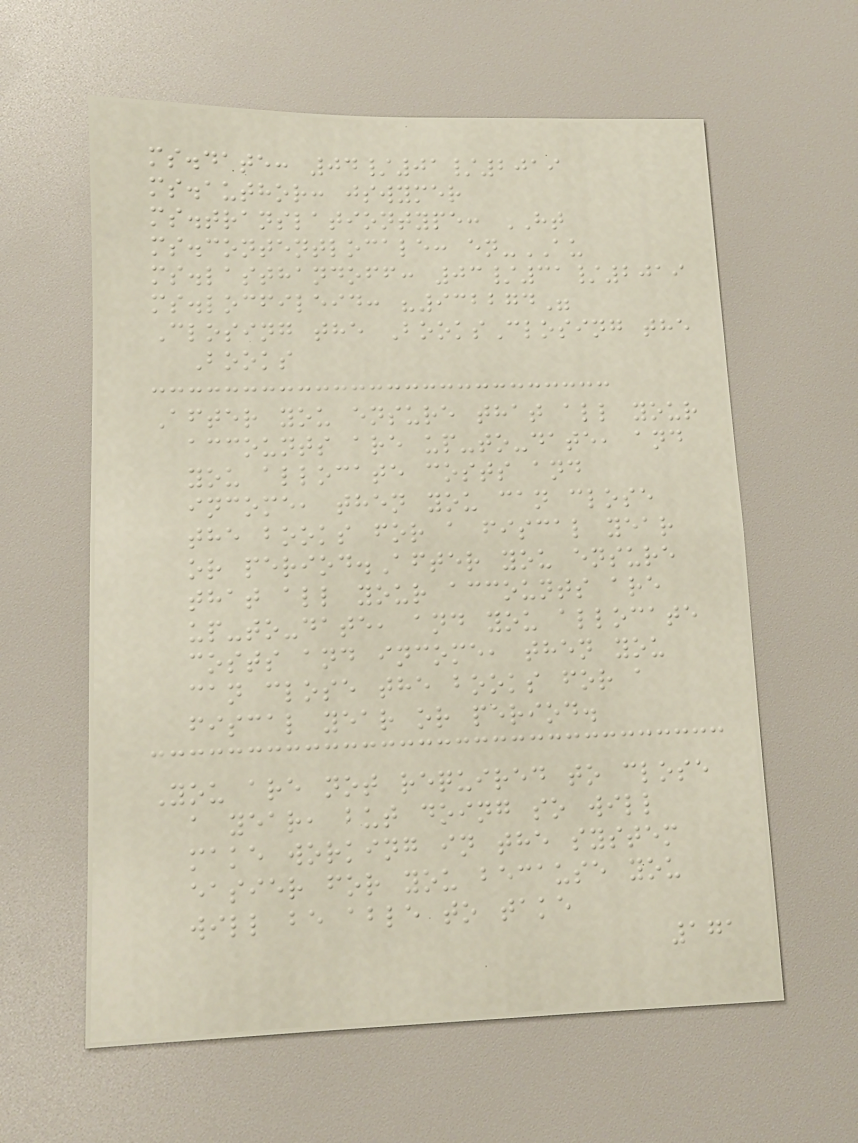ms.date: 04/01/2019
ms.author: jswymer
ms.translationtype: HT
ms.contentlocale: en-AU
ms.lasthandoff: 03/31/2019
ms.locfileid: "932274"
Closing the BooksClosing the
Books
After you ensure that all your
accounts are up-to-date, and
you allocate costs and
income, then you can close
the books for a fiscal year
or period.After you ensure
that all your accounts are
up-to-date, and you allocate
costs and income, then you
can close the books for a
fiscal year or period.
You are not required to close
a year, but doing so will
make working in the system
easier for you because you
will be able to take
171
